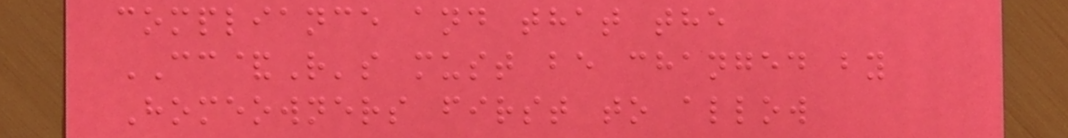compliance and that the
CC&R's must be changed by
Homeowners first to allow
